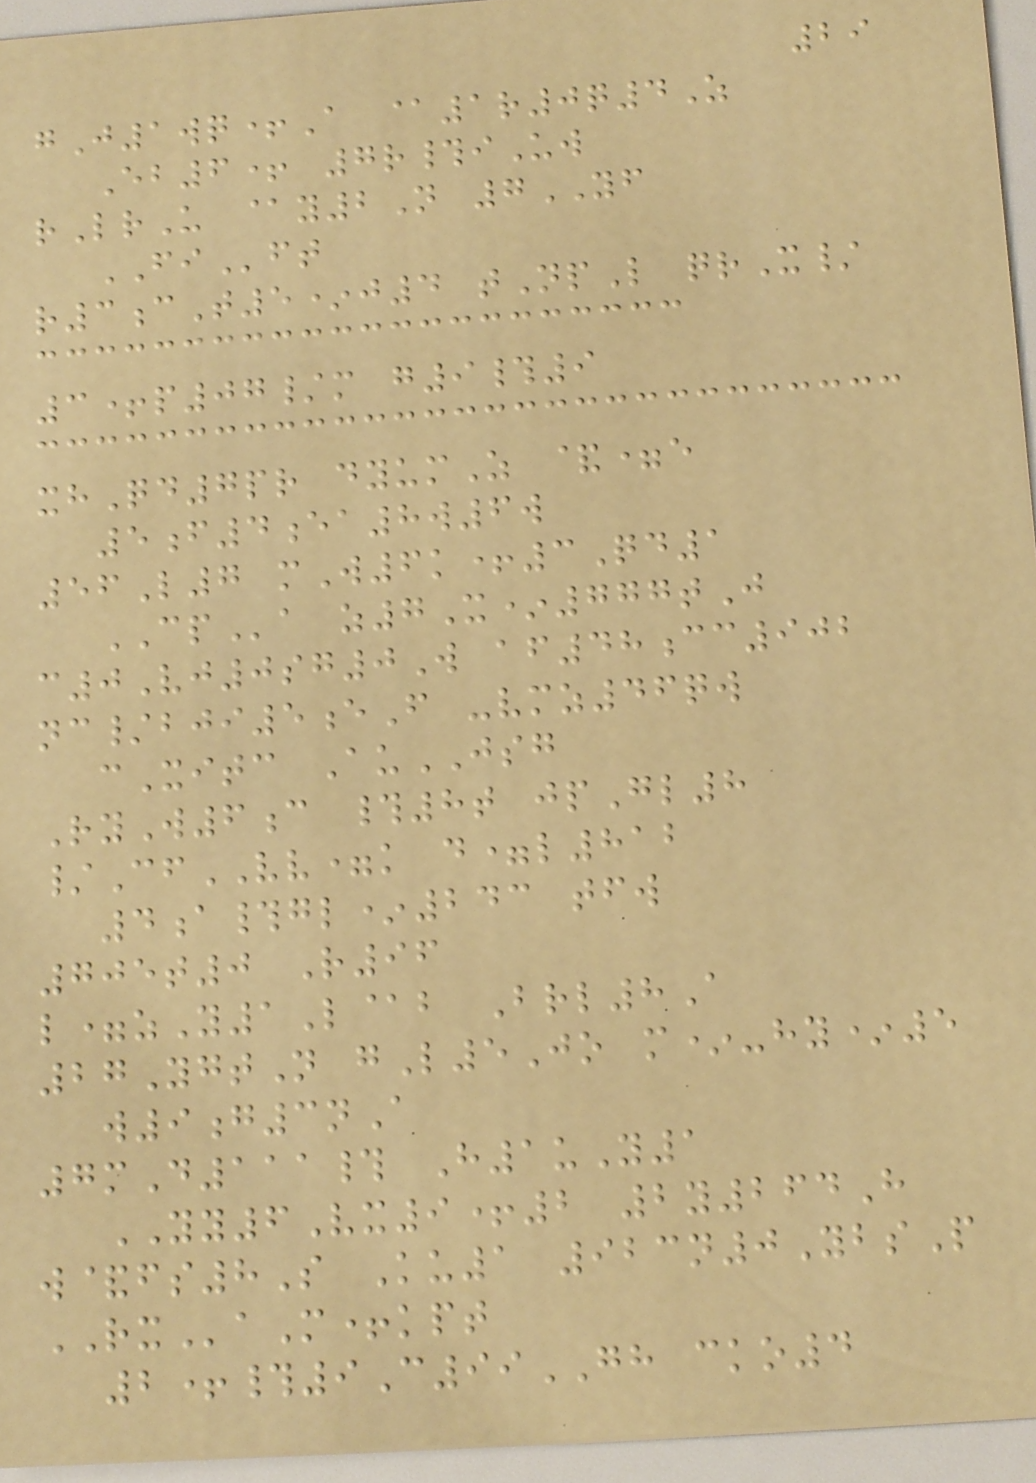29
gJ1wq+A @1r0q4Z
Eb6+ 7r#iUw
rLrU @y2N 7YF
FIft
r3cT5*j4 tNpL qrX/
3+p07/m g9#9
xhQd7pr dyumZ &=e
5f4ea8w6w
56L7 mW6k+3Qd1
CPa z7X*777tJ
c0Vj0sg0W af48cc902
nc/bji5eF -vmz46qw
cXitc AuJSG
RyW6c #8t jpGl8
/CfVV=k d=l812
4a#gl*243 tfw
705t0 R96
l=zY1L@b Brl8A
27YgtN gL5Jo m*-hy*5
w9g3nA
7mD111# H1uY1
YY6Vx9+2 2y264H
w&fs8S Ku1 923n0YbsP
RXaM+kpt
2+#9C99GH cko4
